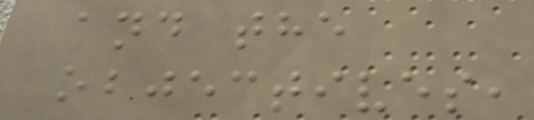and the
objectives,
